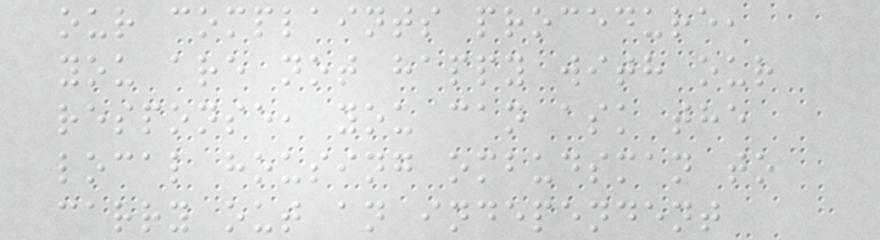our complaints procedure,
you are not happy with our
response, you can ask the
local housing ombudsman to
carry out an independent
